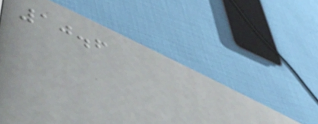10.6
